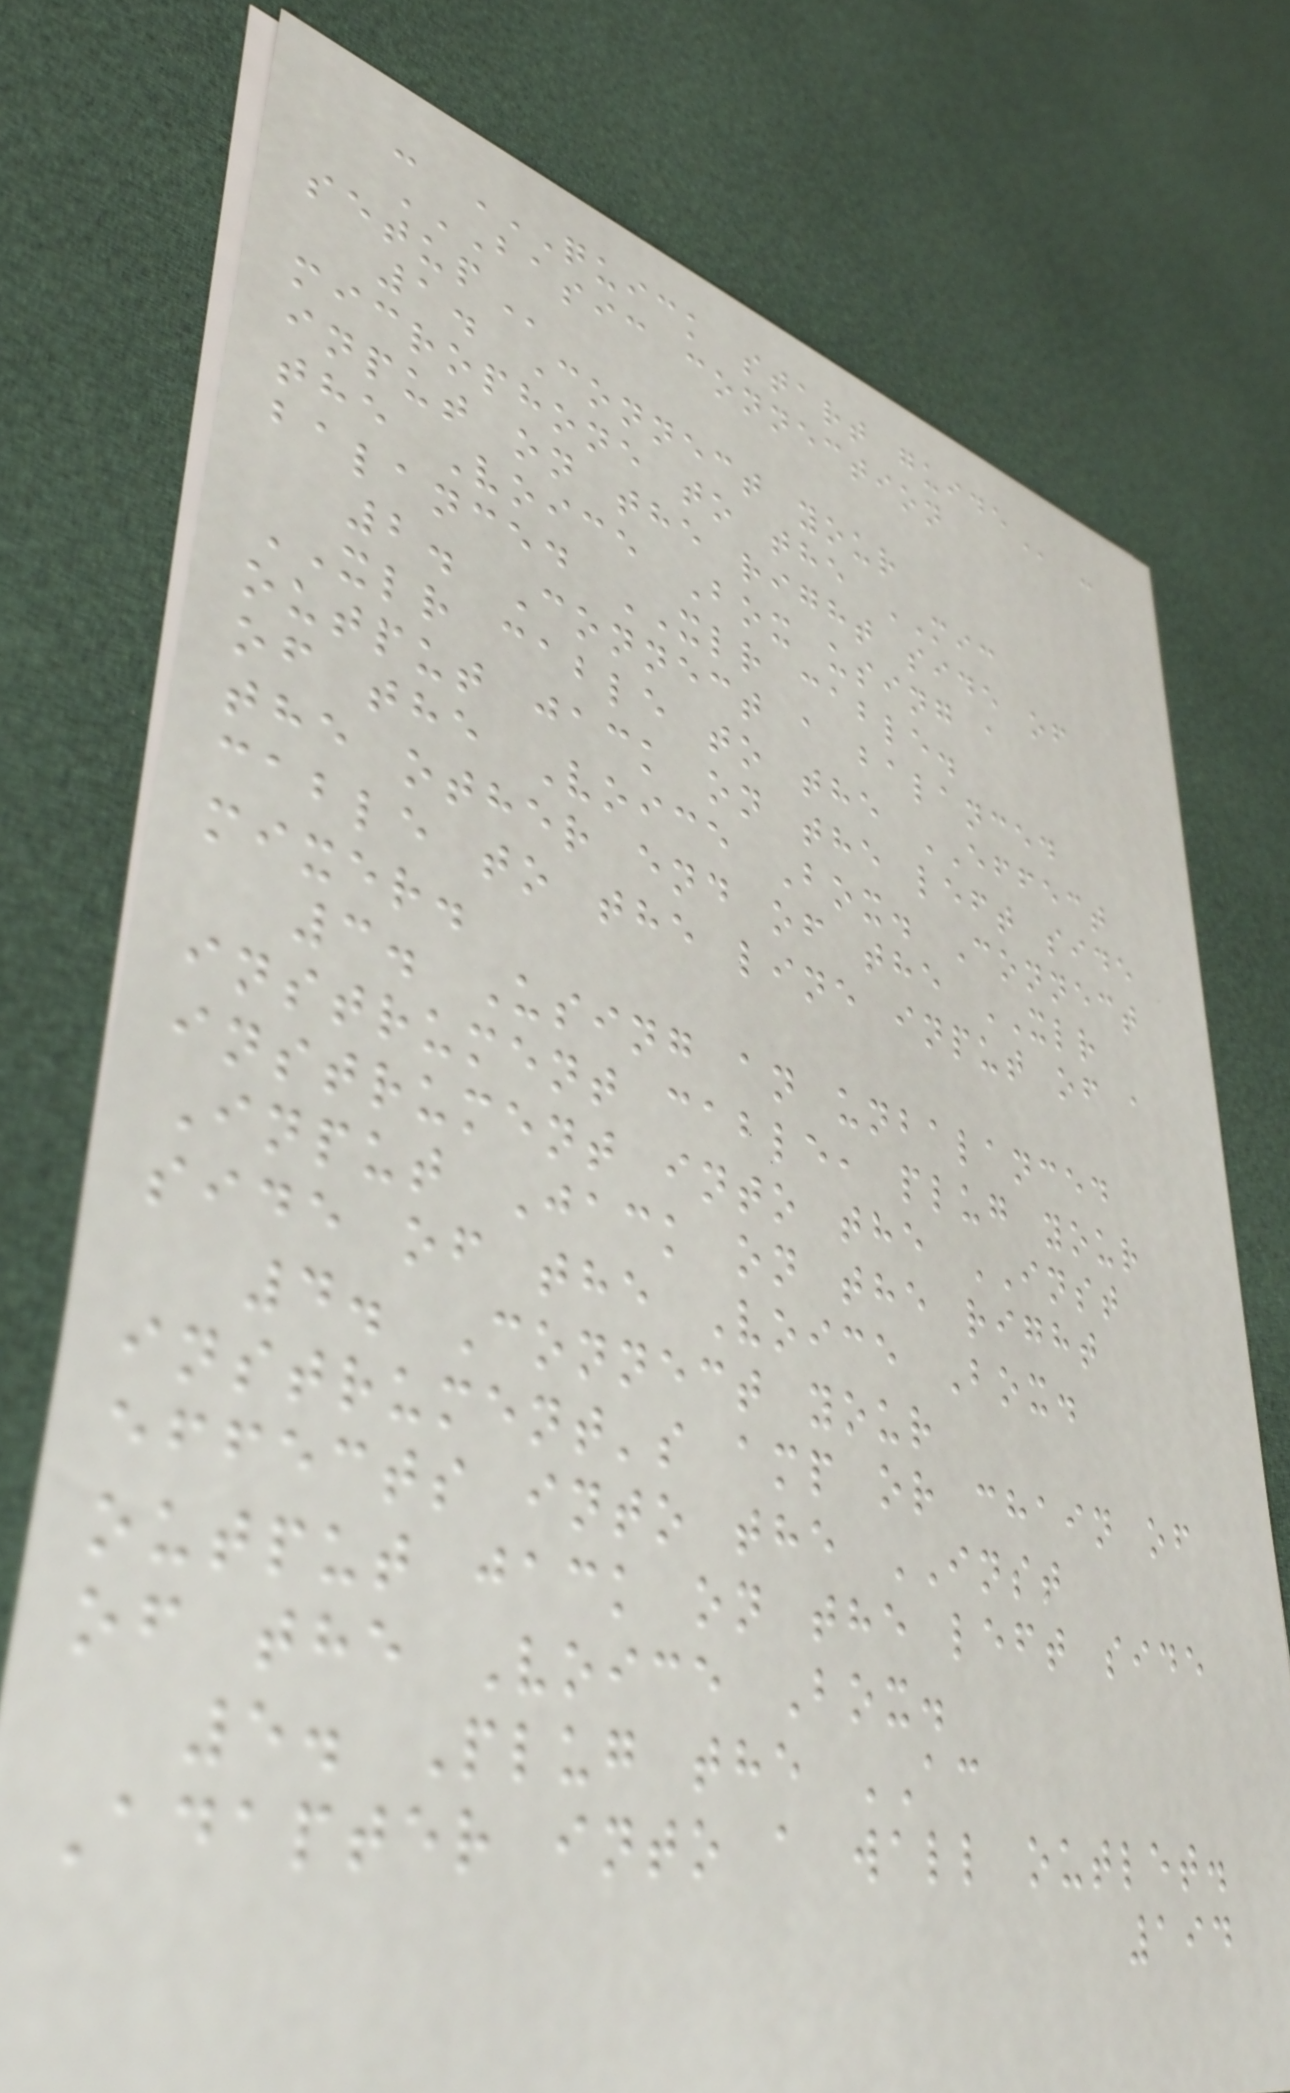- QUICK START GUIDE -
BASIC CONNECTION
SETUP
1. Connect your
microphone to the MIC
input on the right side of
the Voice Box using a
balanced XLR cable.
2. Connect a balanced
XLR cable to the EFFECT
output jack on the left side
of the Voice Box. Connect
the other end of the XLR
cable to the line input of a
mixer.
3. Using an unbalanced
instrument cable, plug your
instrument into the INST
Input Jack on the right
side of the Voice Box.
4. Connect your
instrument's amp or chain of
effects into the INST
output jack on the left side
of the Voice Box.
5. Plug the AC
Adapter into a wall outlet.
194
